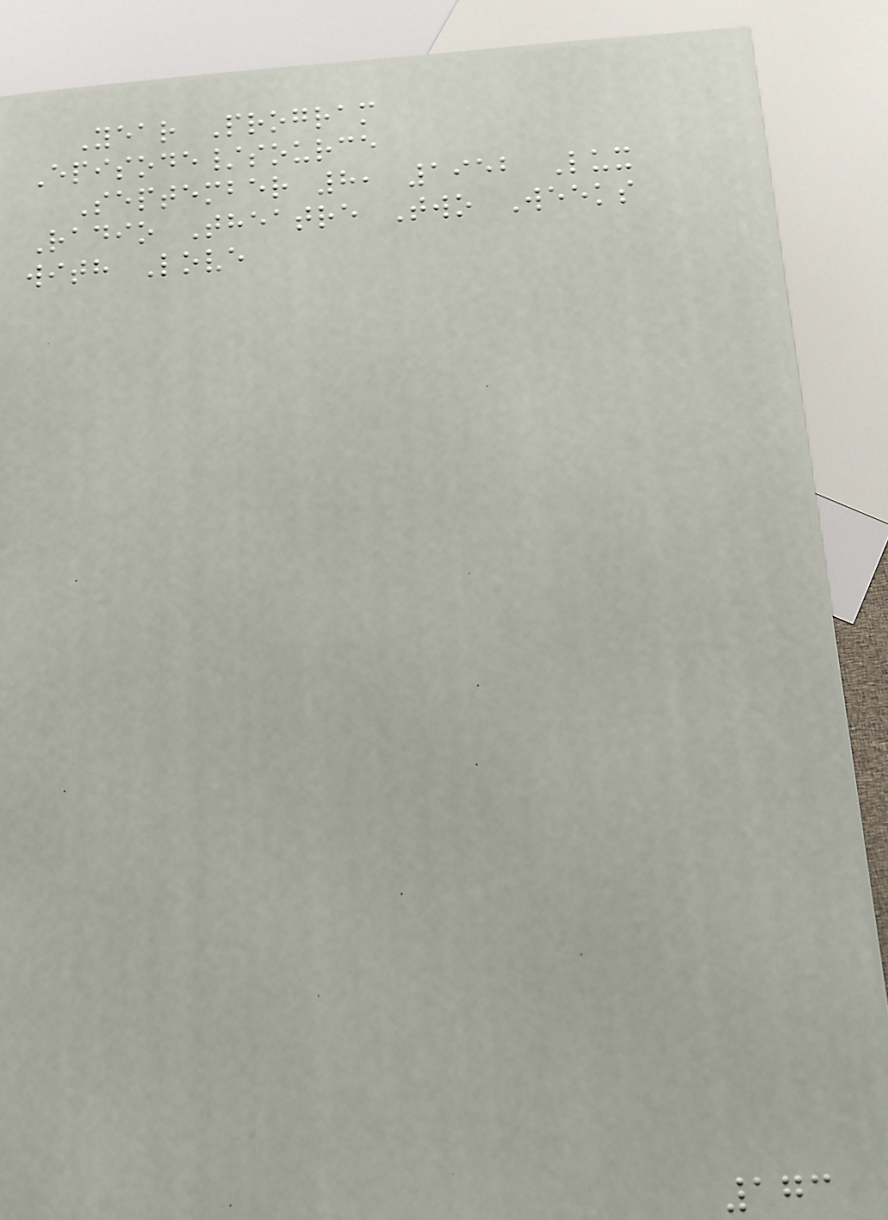Year Program
Episode/source
September 8, 1952 Lux
Radio Theatre Two Weeks
with Love
173
